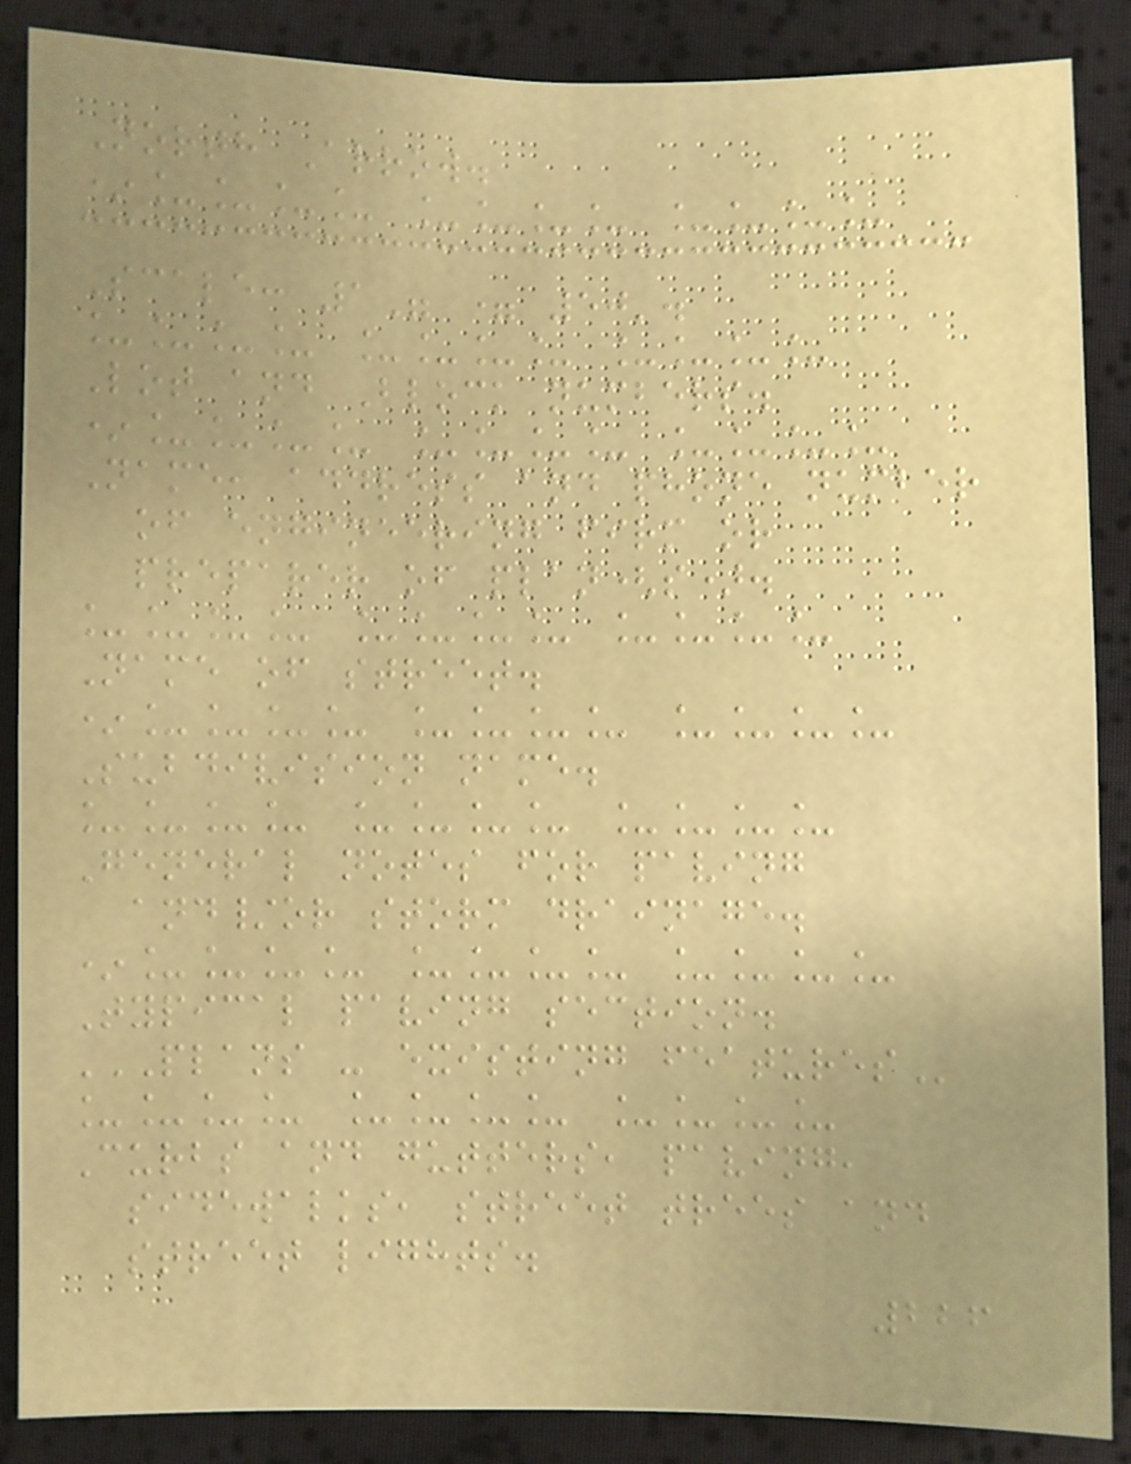North Arrow.
*____ ____ ____
Scale: 1" = 50'.
____ ____ ____
Lot and Block numbers.
*____ ____ ____
Name, address and phone number
of engineering firm or
preparer of plan(s).
____ ____ ____
Name of street.
*____ ____ ____
Subdivision name.
____ ____ ____
General notes for paving
and/or storm drainage.
*____ ____ ____
Typical paving section.
PLANS - EXISTING FEATURES
____ ____ ____
Curbs and gutters, paving,
sidewalks, street trees and
street lights.
226
